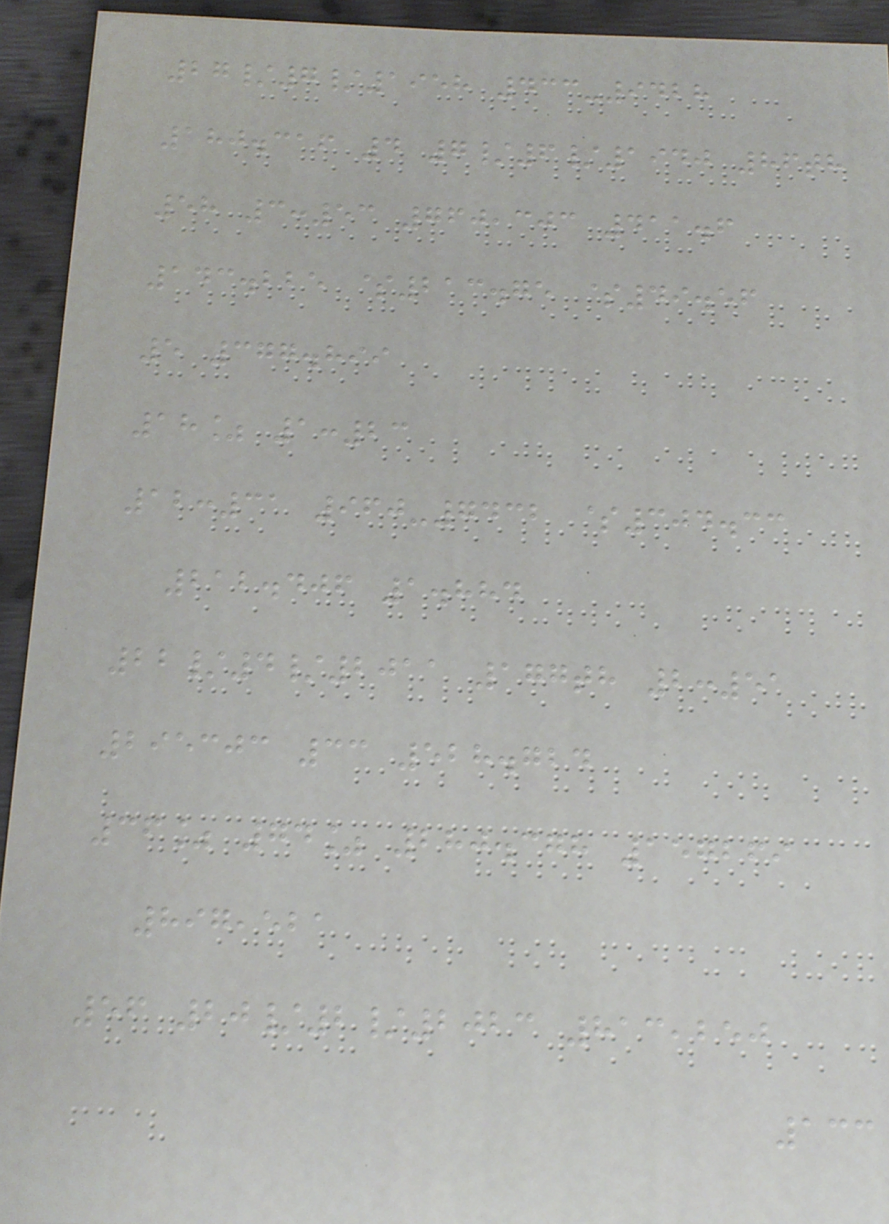27/7/1958 433-9428
180.316 4 7/6/1940 86th
58 3:53 760,303 411.6
143.225 $213.75 $49.56
5 377.899
18% 1:23
12:31 960-7432 $304.33
212.406 1.884
22/4/2011 177th 2:51
295303 33 528.724
36% 74% 280.378 157269
897,521
56 20/2/2023 813,250
133
